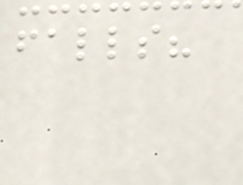falls?
